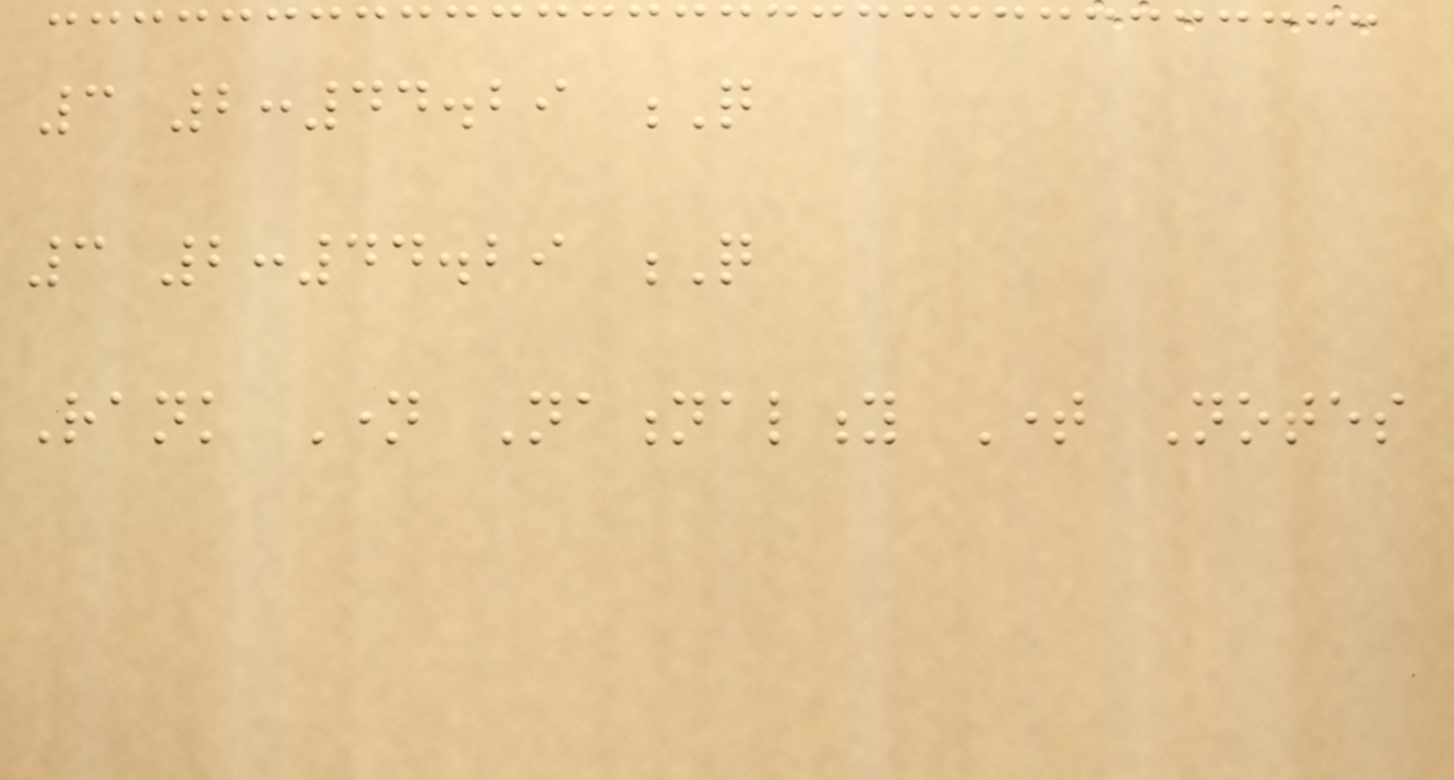3 2:44.29 Q
3 2:44.29 Q
Rank Name Nationality Time Notes
